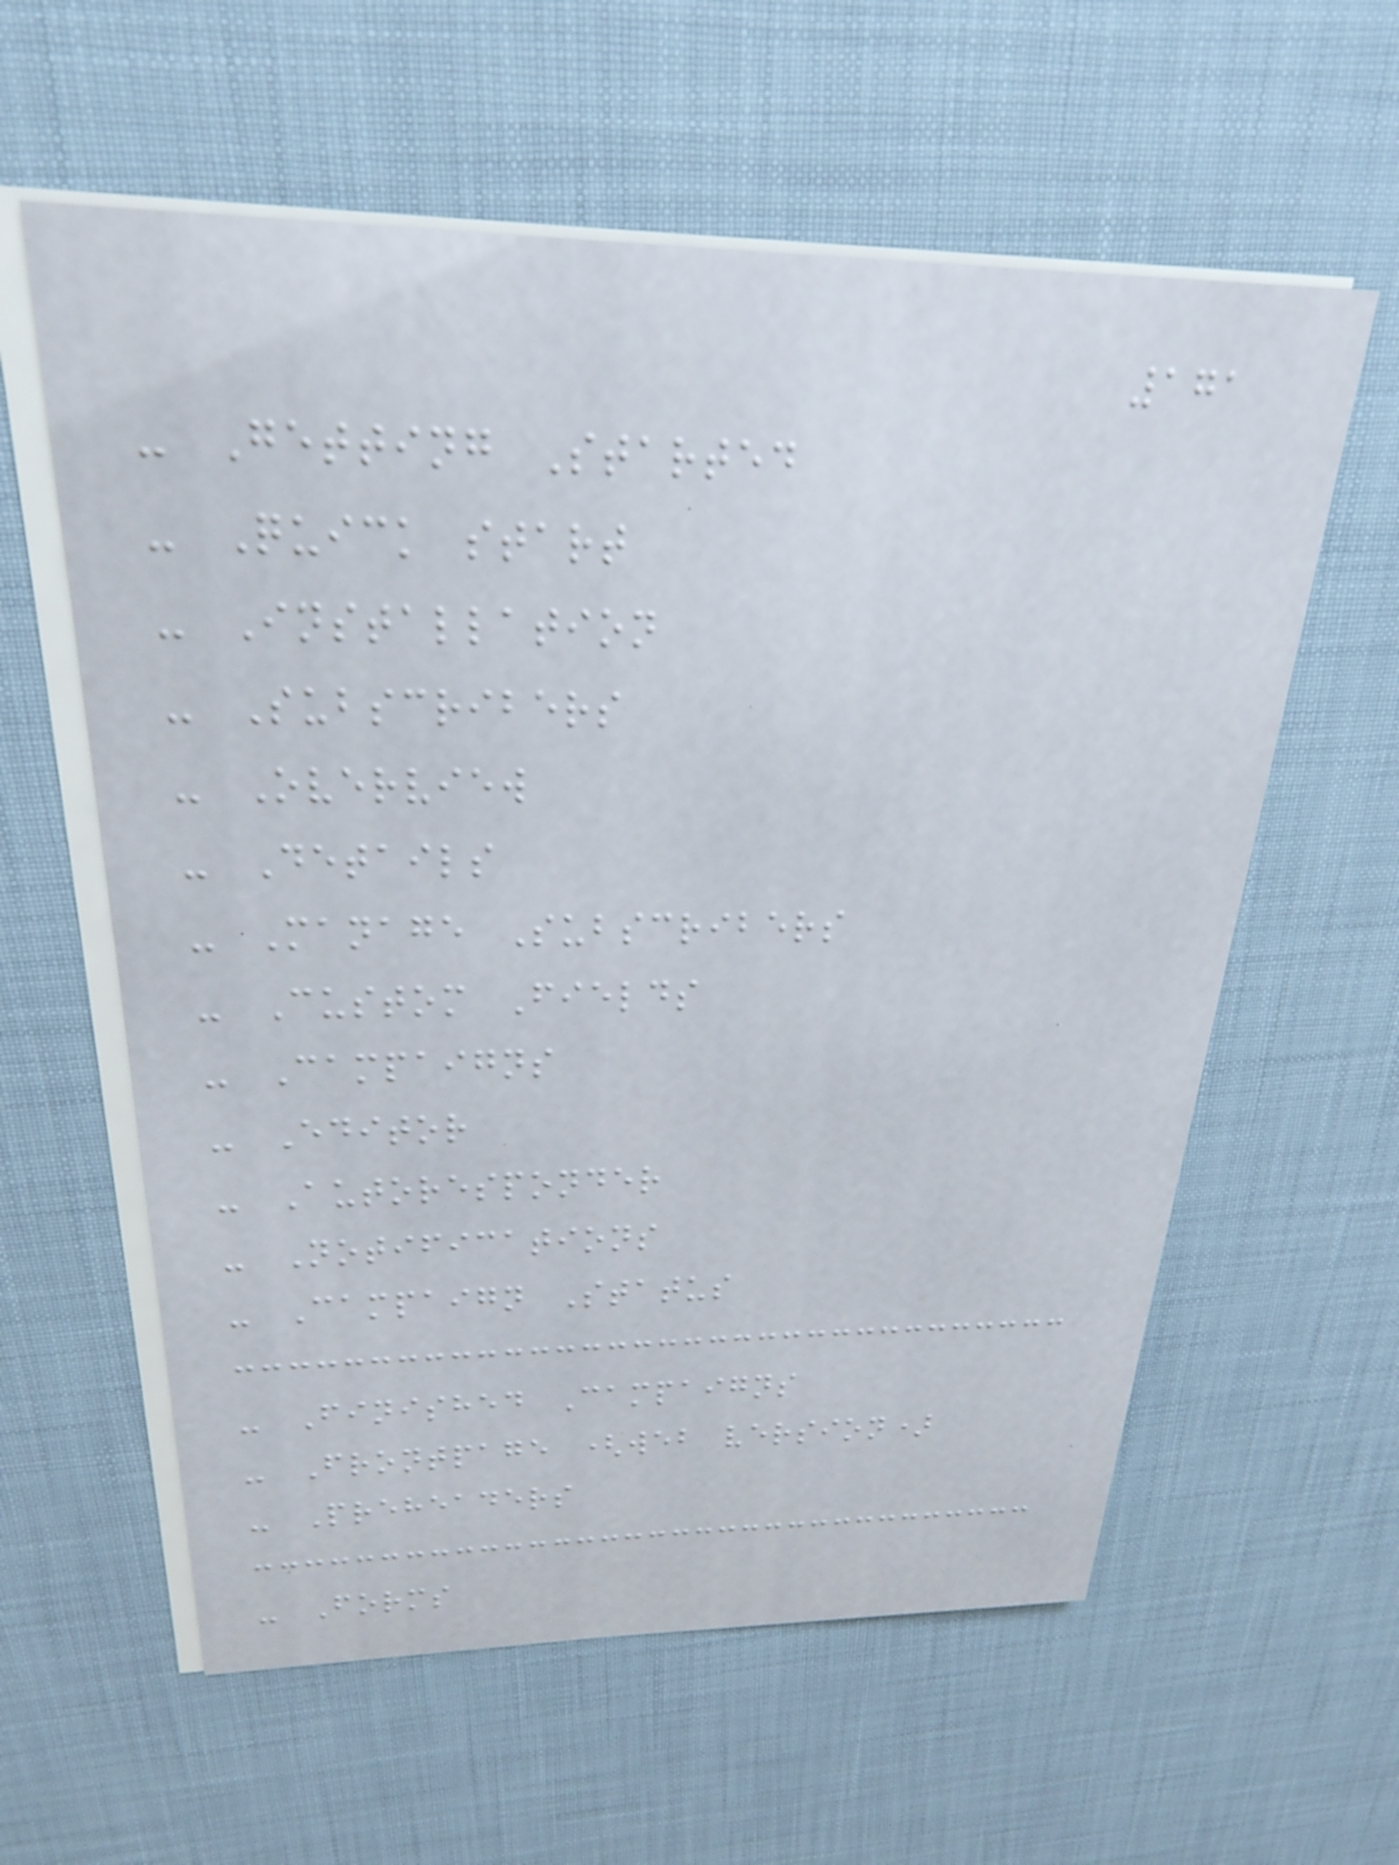171
- Getting Started
- Quick start
- Installation
- Subscribers
- Overview
- Details
- Manage Subscribers
- Custom Fields
- Campaigns
- Editor
- Autoresponder
- Notifications
- Campaign Status
- Finished Campaigns
- Frontpage (web version)
- Preheaders
- Forms
